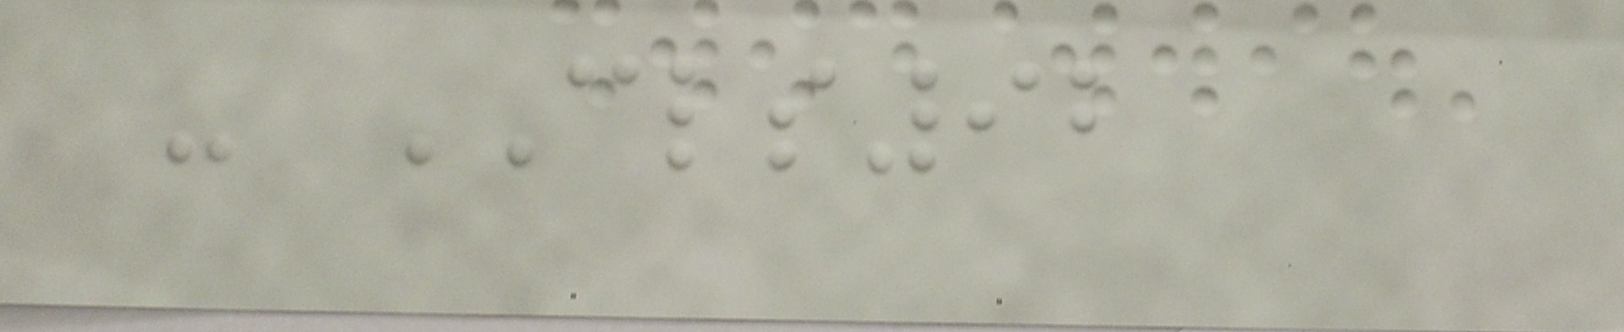- CLS92
